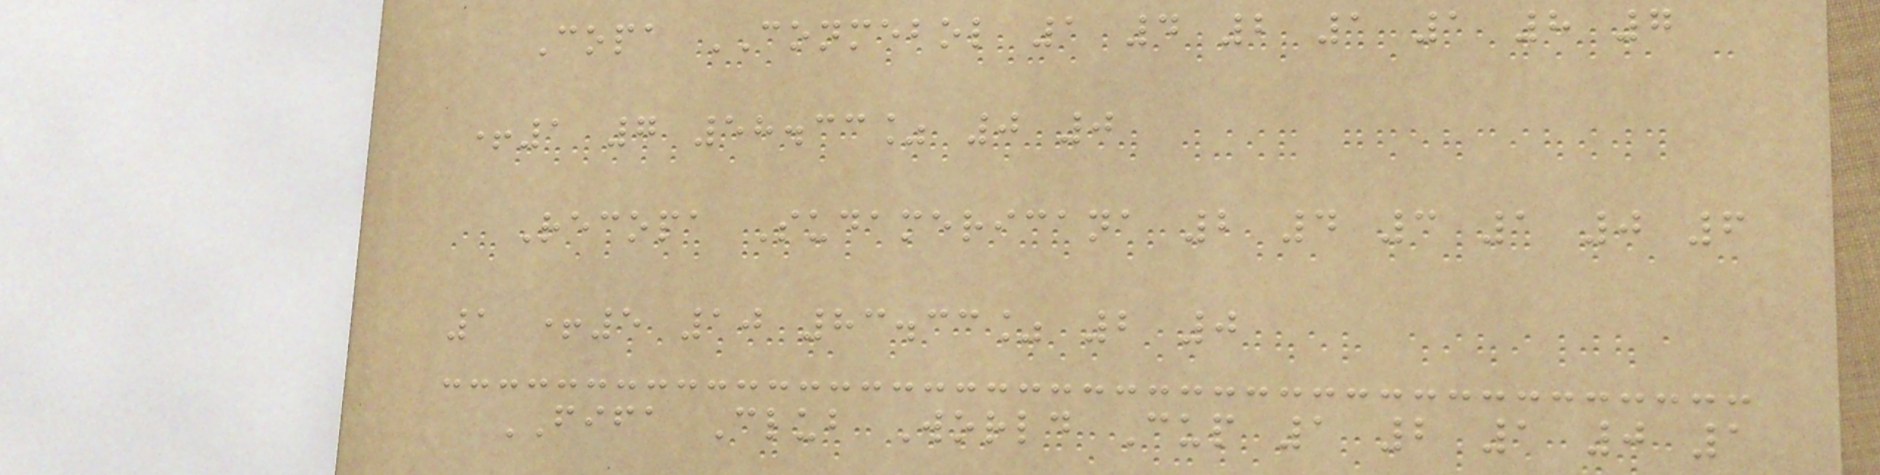Copa CONMEBOL 1 4 2 1 1 8 7
+1 7 58.33% 0 0
Recopa Sudamericana 2 4 3 1 0 6
1 +5 10 83.33% 2 0
FIFA Club World Cup 1 2 1 0 1
